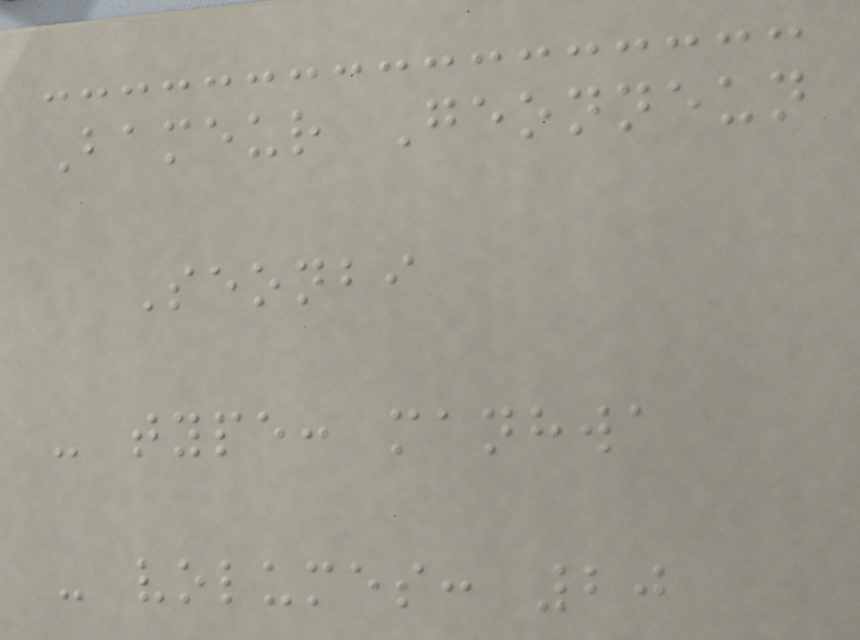Bameur Geonneun
Seonbi
- type: manhwa
- volumes: 20
